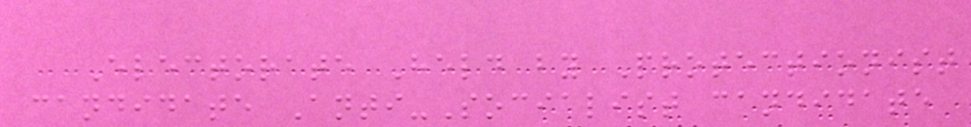Electorate Held by Protectionist
candidate Anti-Socialist candidate
